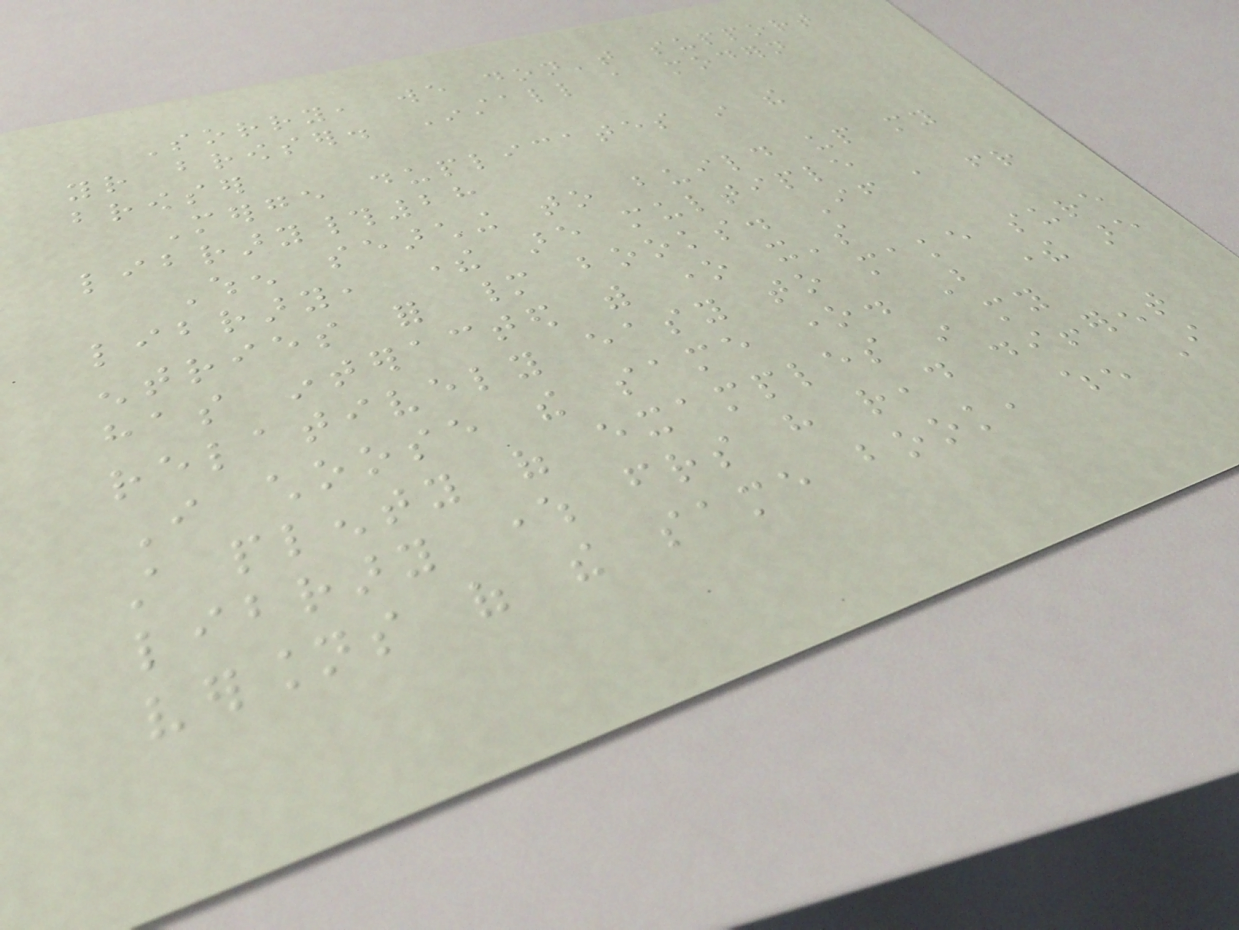Sorry, we don't support
your browser. Install a modern
browser
Merge duplicates in the
library#28
When searching to build up my
library, there are multiple
entries for many books. If a friend
has interacted with one it's
relatively easy to make sure
I choose the same one. But there are
still plenty of examples in my
library where friends have read different
versions of the same book, when I
